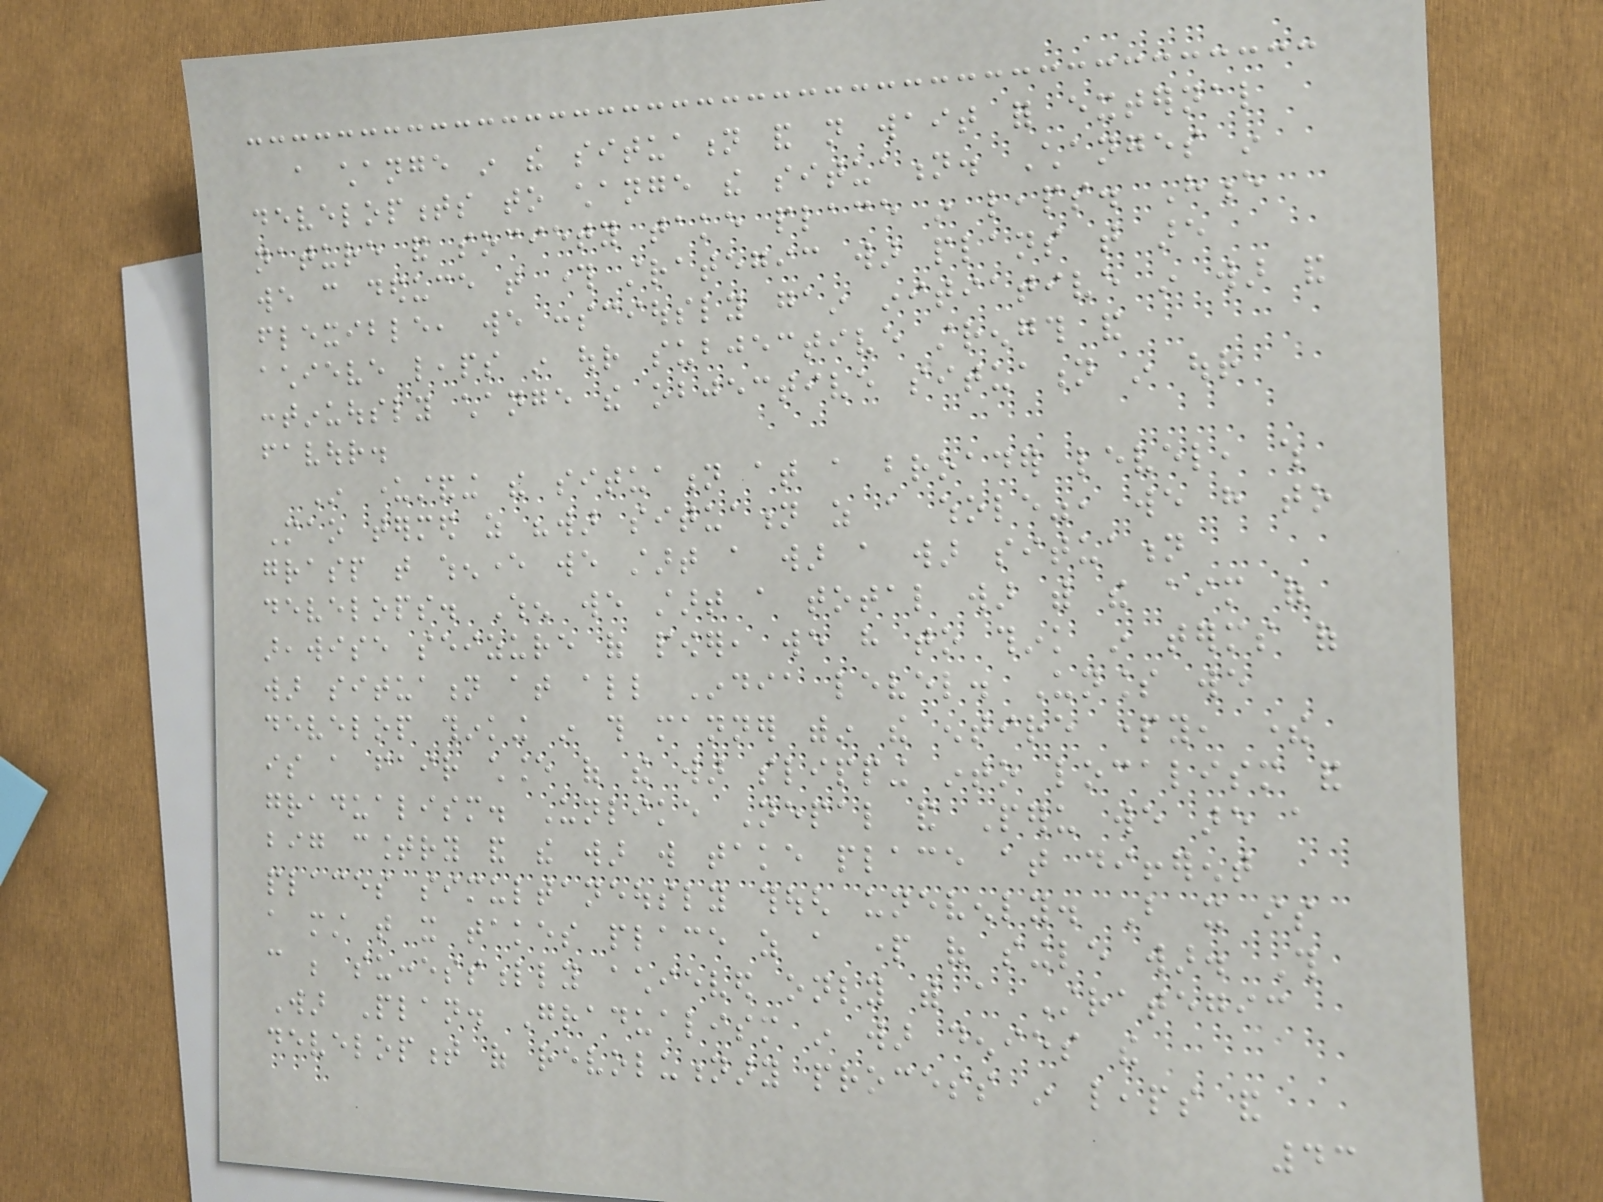a change in the situation and not wait for external
developments to change the situation. Changes in
nature and society take place in leaps. Hence
we can deduce that through strategic war plans that are
flexible, we consciously gain initiative in war and
achieve leaps in our subjective strength and
continuously change the objective situation in our
favour.
In understanding the situation at a broader level, which
Mao termed as "war situation as a whole", we have to
grasp that whenever we start a war a war situation
develops. When we start a total war with the aim of
areawise seizure of power, we have to think in terms of
war situation at all India level. Unless we
develop thinking in this manner within the entire party, there
is a fair chance of the war slipping into localism and
gradualism. Unlike Nepal and Peru we are a
big country and the war will take place at different
places simultaneously though unevenly. But it is
a must that it takes place as a part of single war. This
can be successfully achieved only with a Strategic
War Plan. Gradualism in war denies the
development of revolutionary process in leaps and
43
